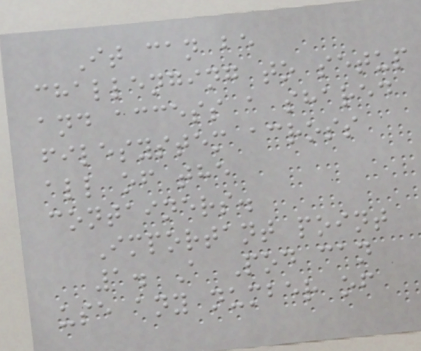It can be
challenging to setup
and access a shared
filesystem across
all of the
containers.
Important point
1. A Pod can
use any number of
